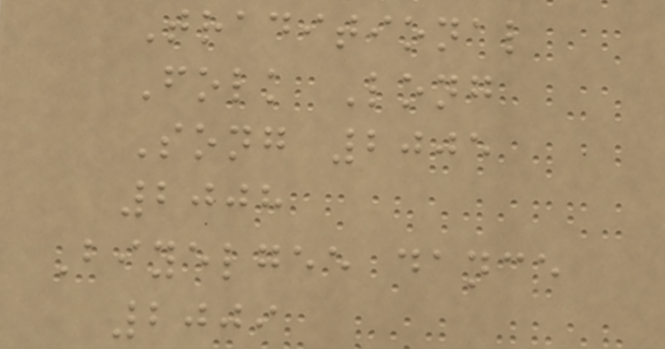Traditional
Folk Long
Song 2005
2008
Biyelgee dance
2009
